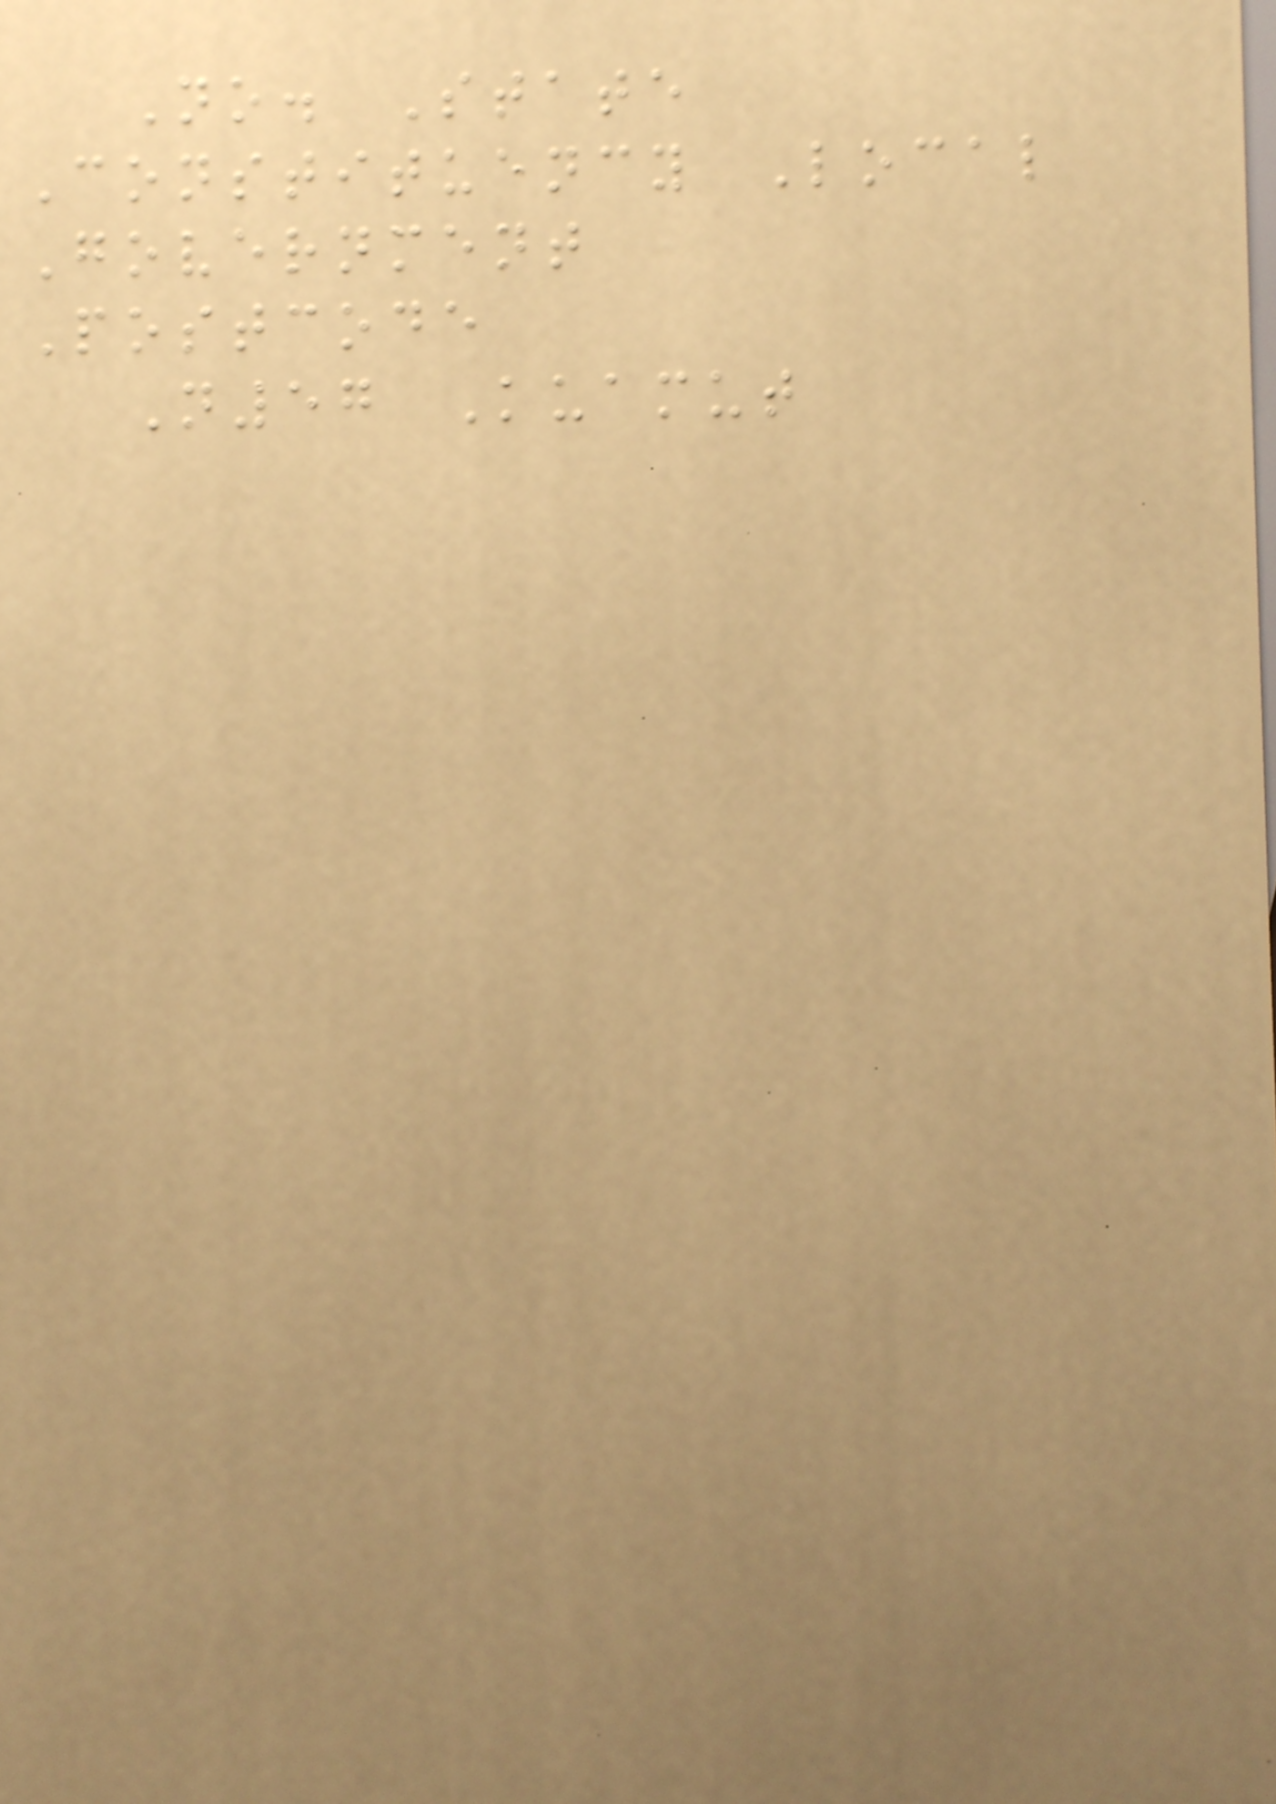No. State
Constituency Local
Government
Postcode
N57 Kuamut
